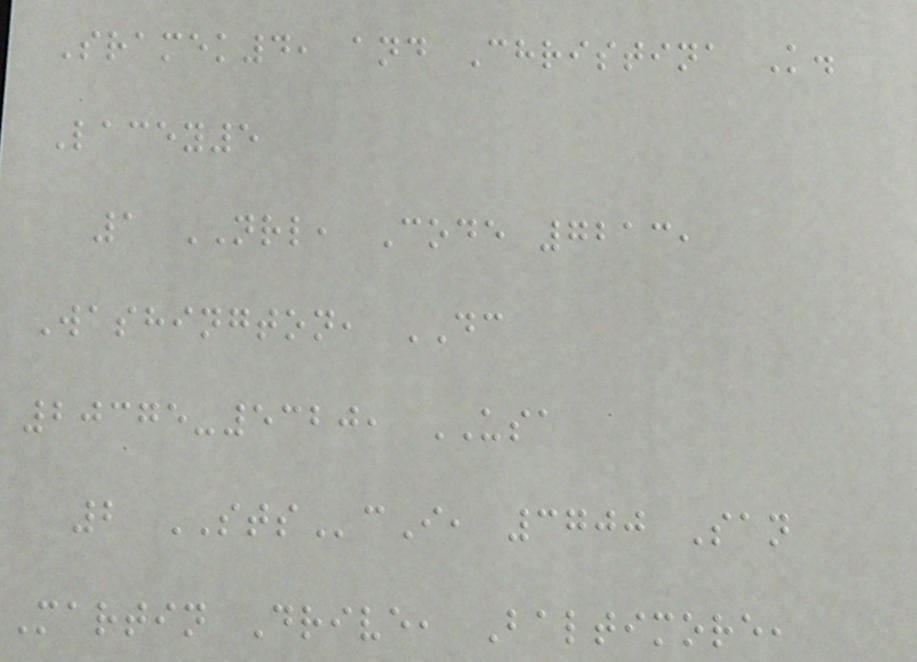Sramek4, and Christina K.
Lacey5
1 NRL, Code 7213,
Washington, DC
20375-5320, USA
2 STScI, 3700 San
Martin Drive, Baltimore,
